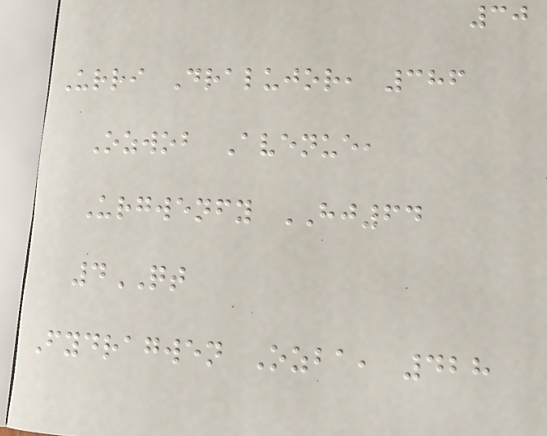30
Urri Dralujor, 386
Ozwob Avenue,
Urgwenfy HJ64
4QT
Fydragwen Ozba, 428
